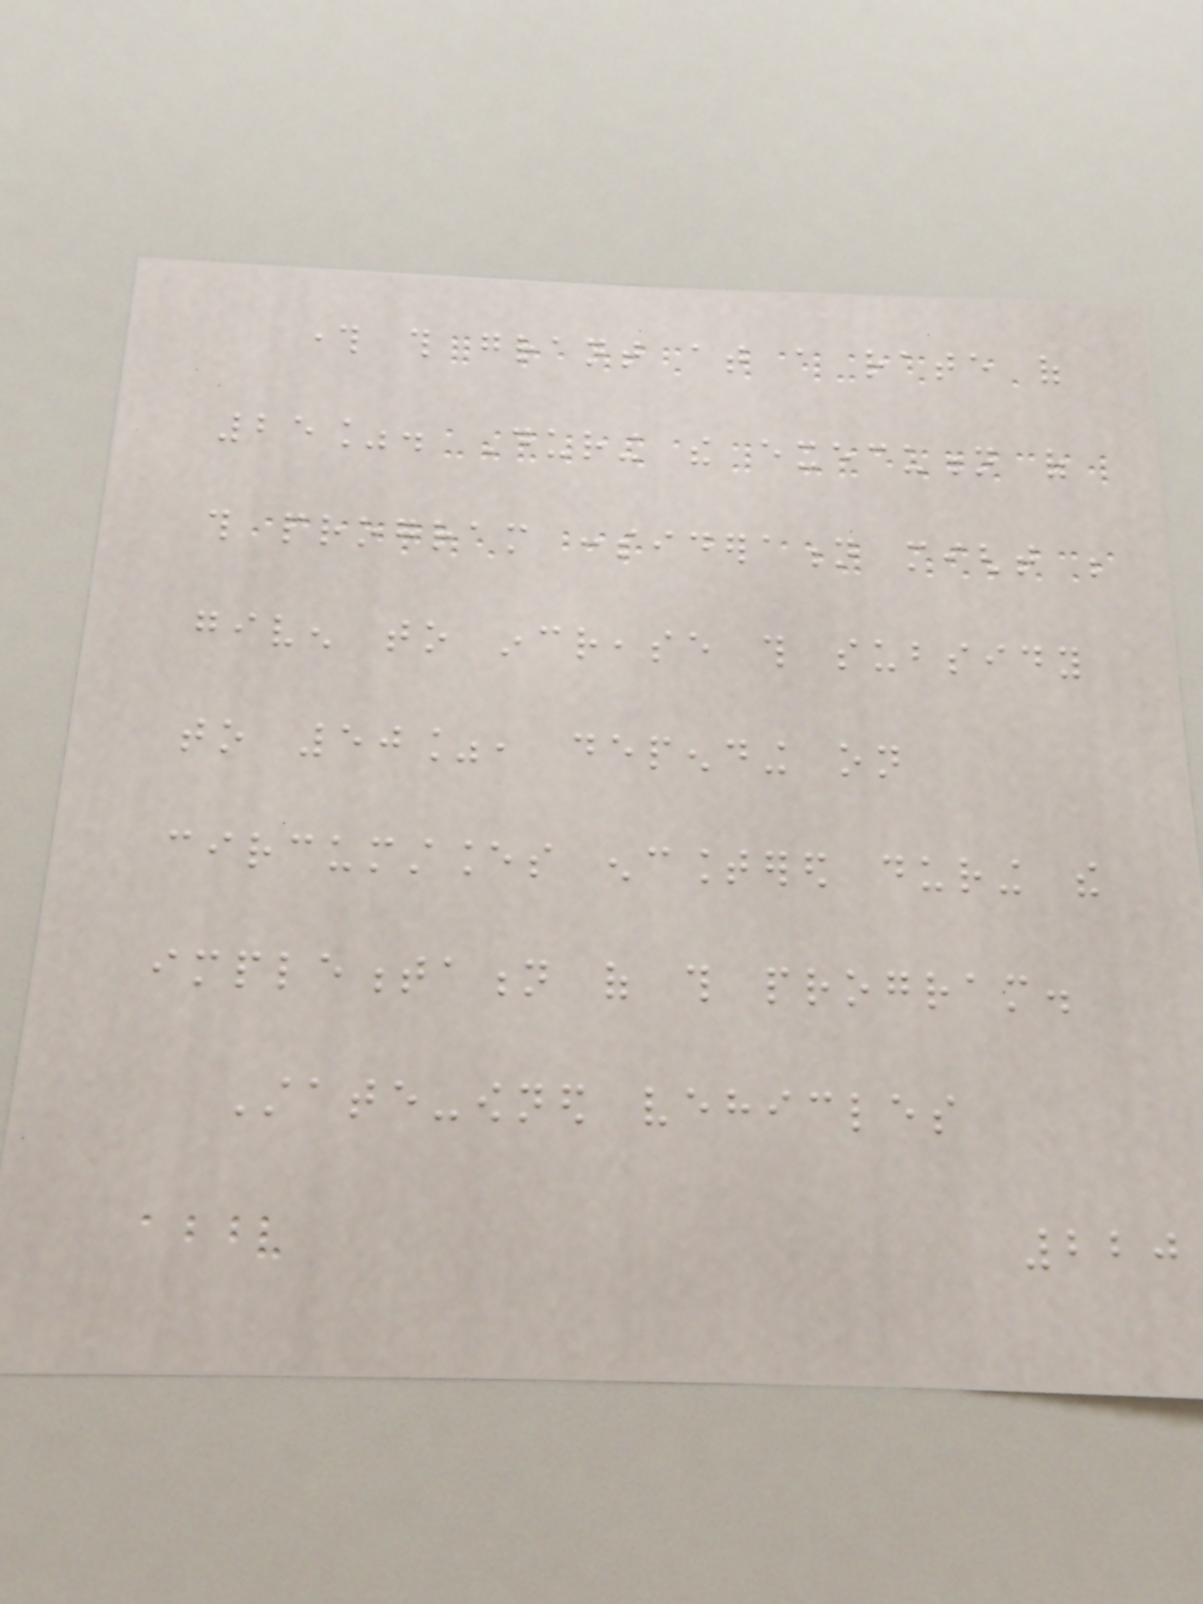through this grant at a rate of
25%. During the execution of
this program consideration might be
given to increase this subsidy
to 50%, depending on
circumstances encountered during the
implementation of this program.
State-owned vehicles
220
